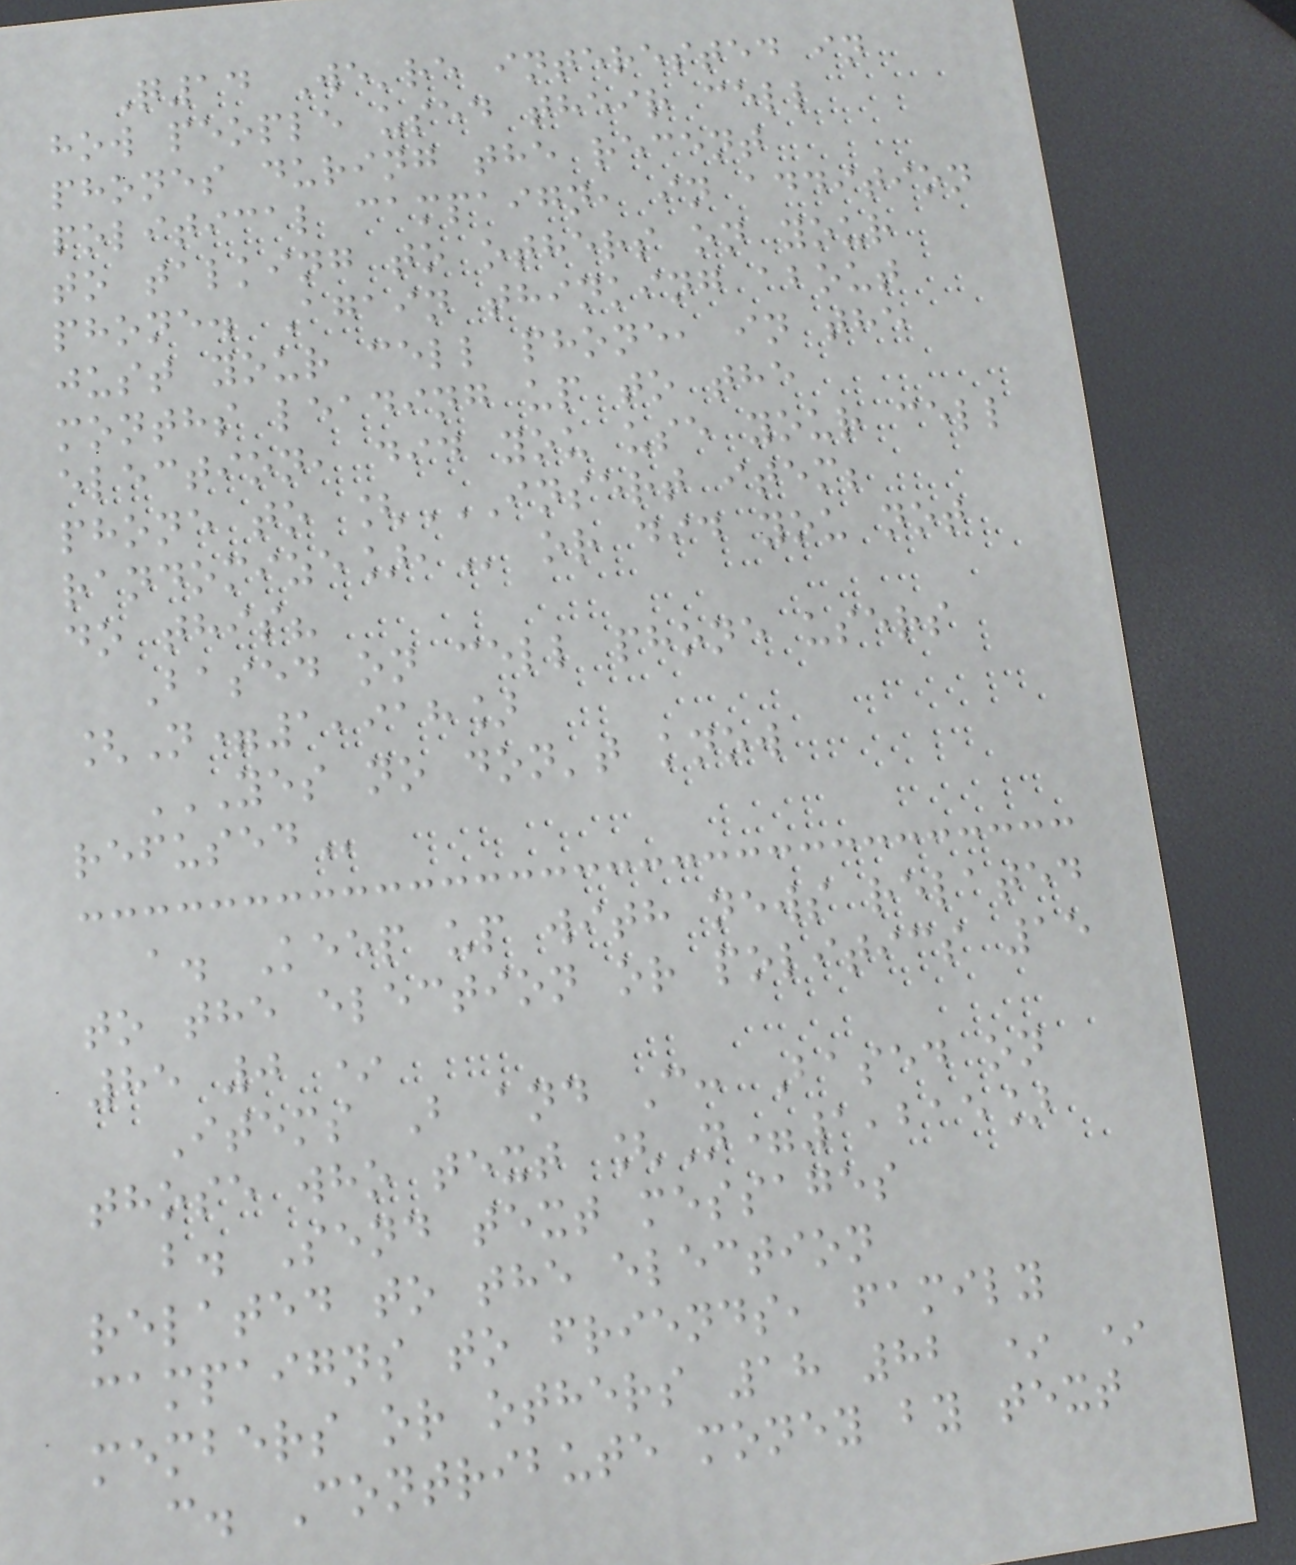Q14 We're interested in
how people used their cell
phones during the recent
political campaign, in addition
to talking to others on your
phone. Again thinking about
just your cell phone, in the
months leading up to the
election, did you use your cell
phone to [INSERT ITEM;
RANDOMIZE], or did you not
do this?
Based on cell phone users
[N=1,918]
YES NO DON'T KNOW
REFUSED
a. Keep up with news related
to the election or politics 15
85 0 *
Items B and C: Based on
those who text [N=1,215]
b. Send text messages
related to the election
campaigns to friends, family
members or others 18 82 * *
c. Contribute money by text
